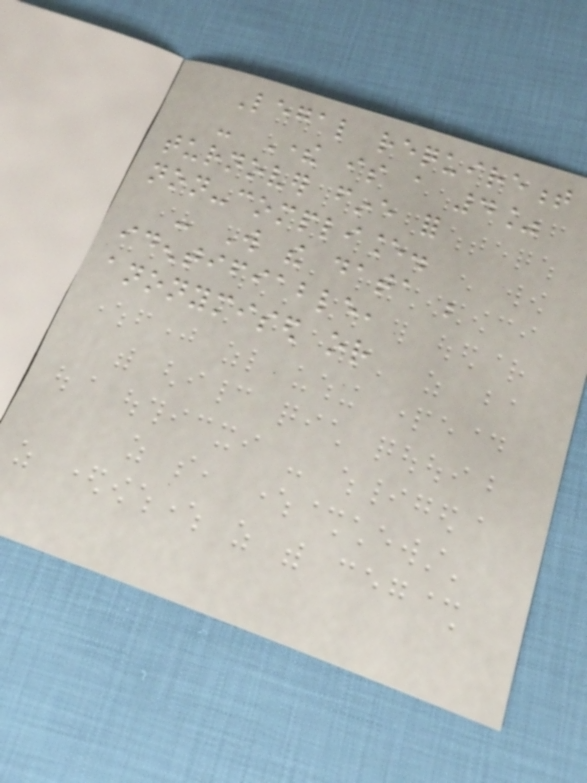Legal requirement
- There is a 4%
turnover fine for
non-compliance.
- Will the data be
identifiable,
anonymised or
